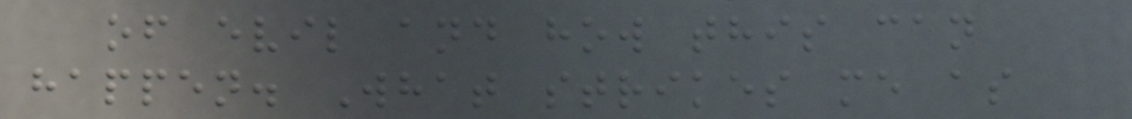of evil and how this can
happen. What strikes me as
